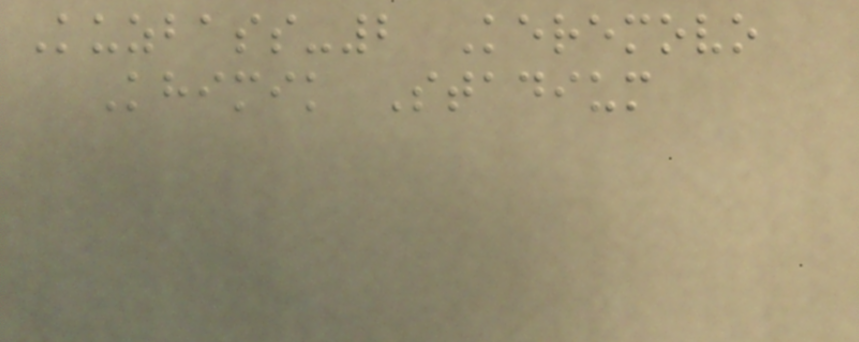Kuzbass-2 Keremovo
Khimik Stadium
